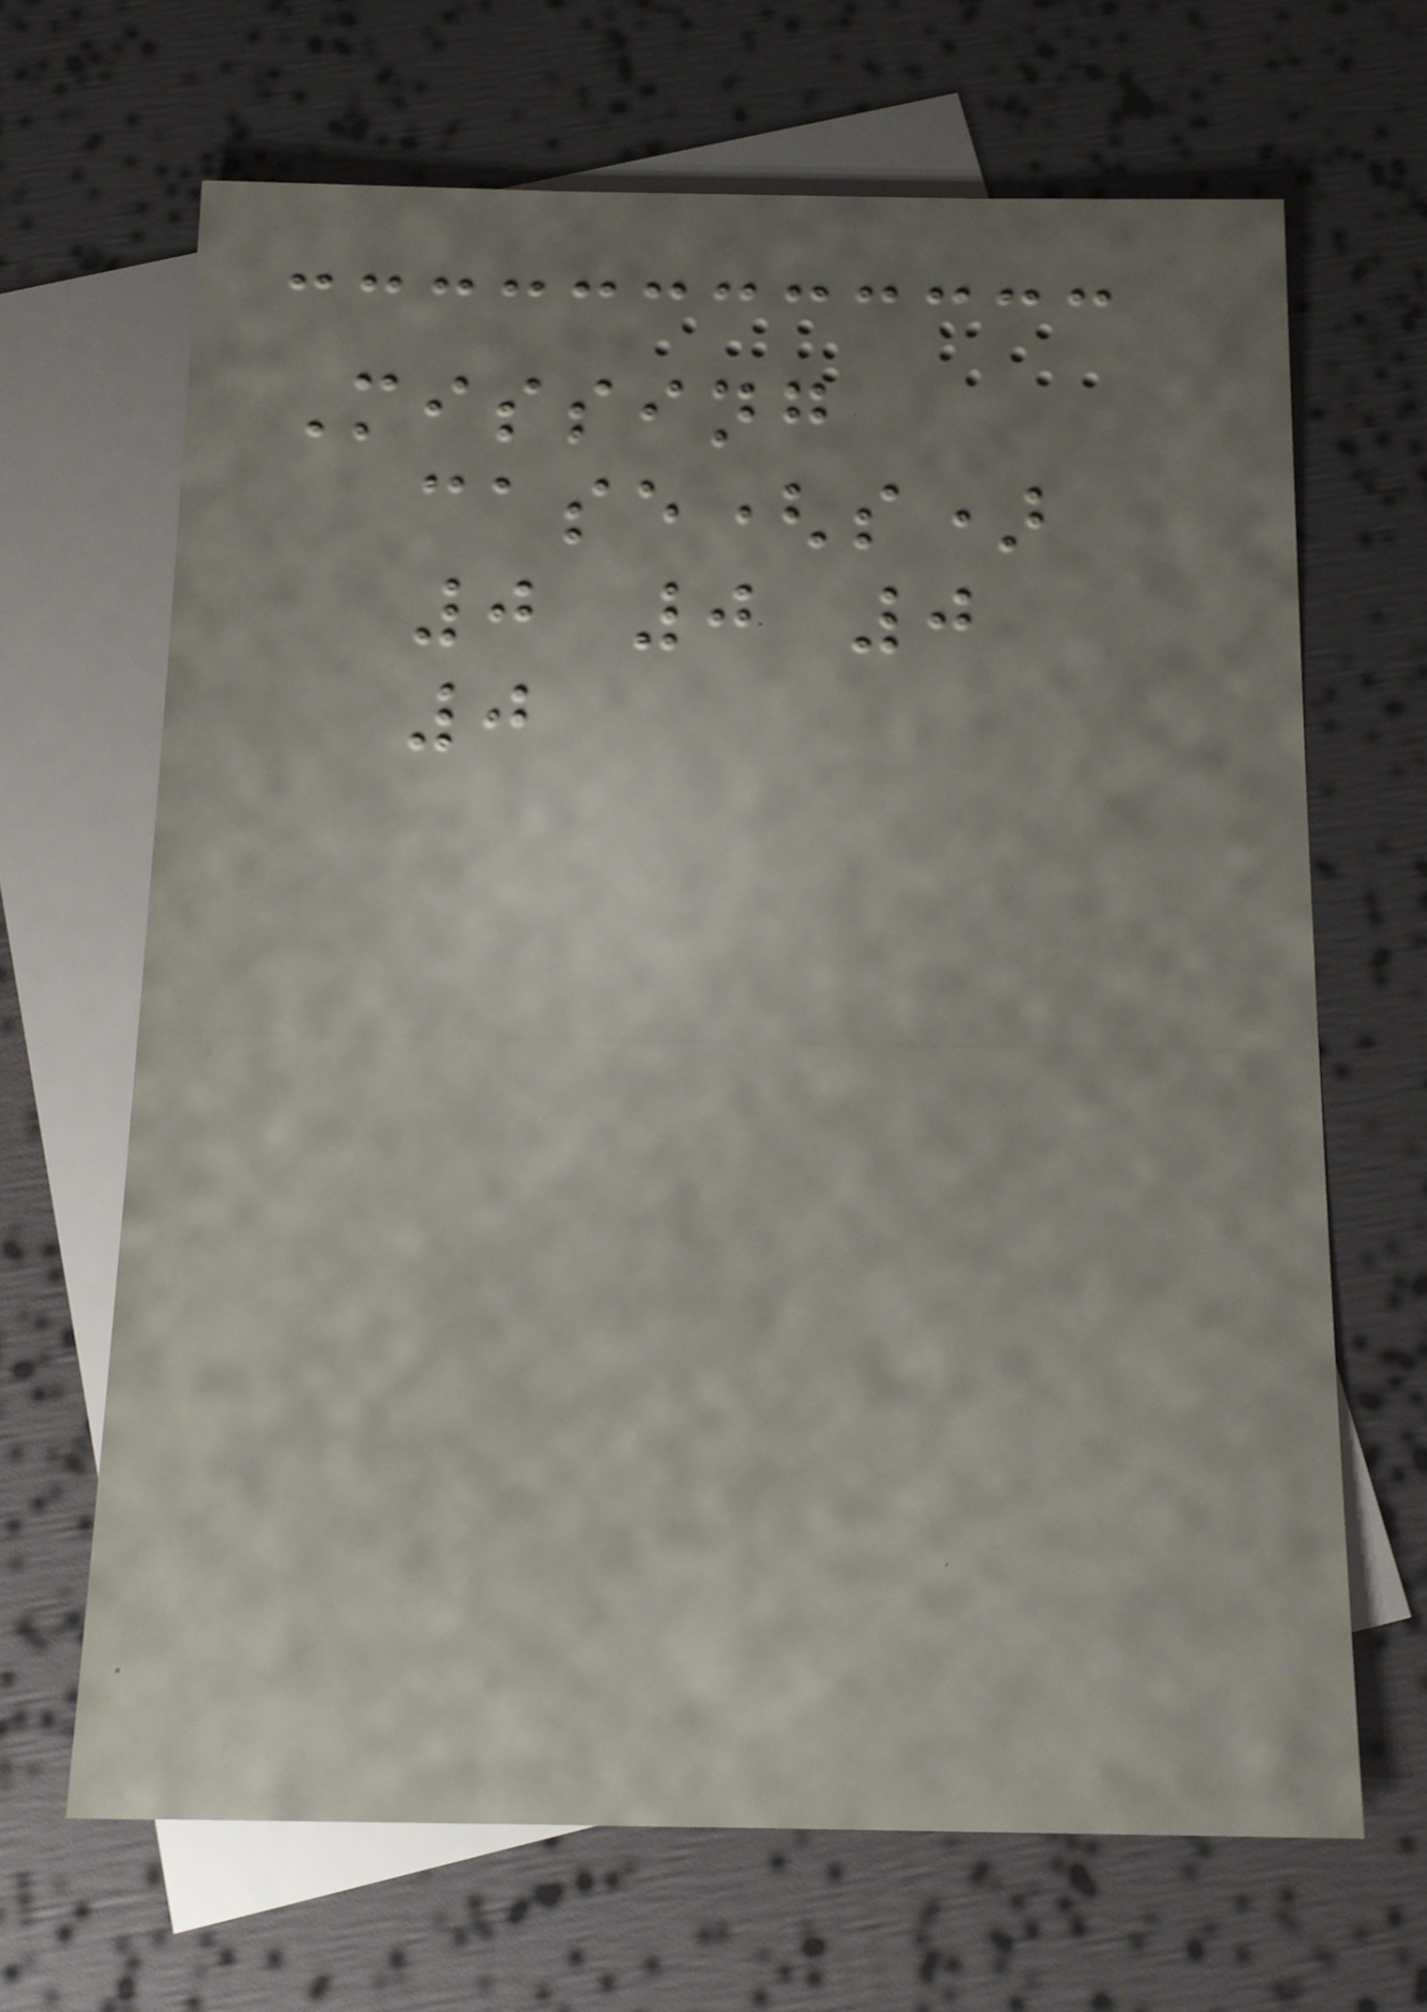Missing
case(s)
0 0 0
0
